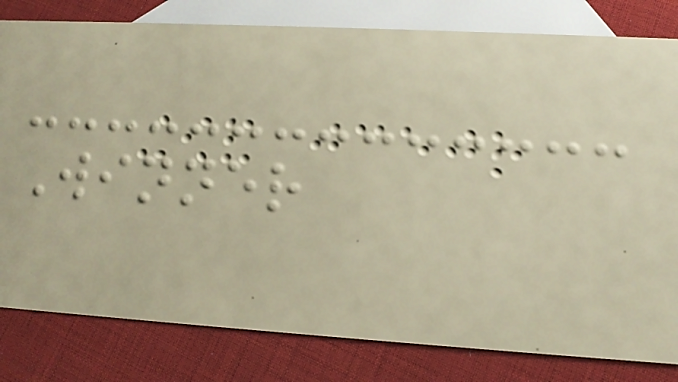Winner
